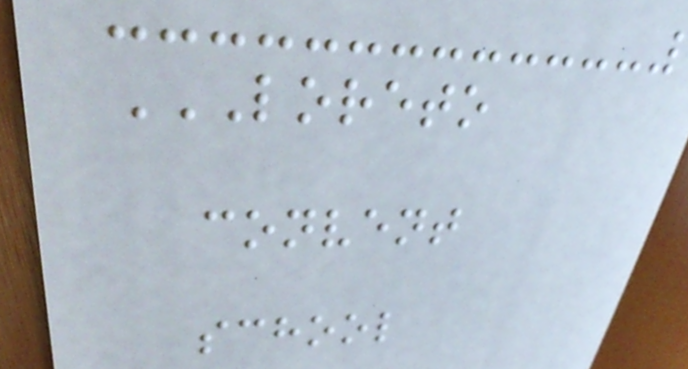LORETO
CONVENT
SCHOOL
